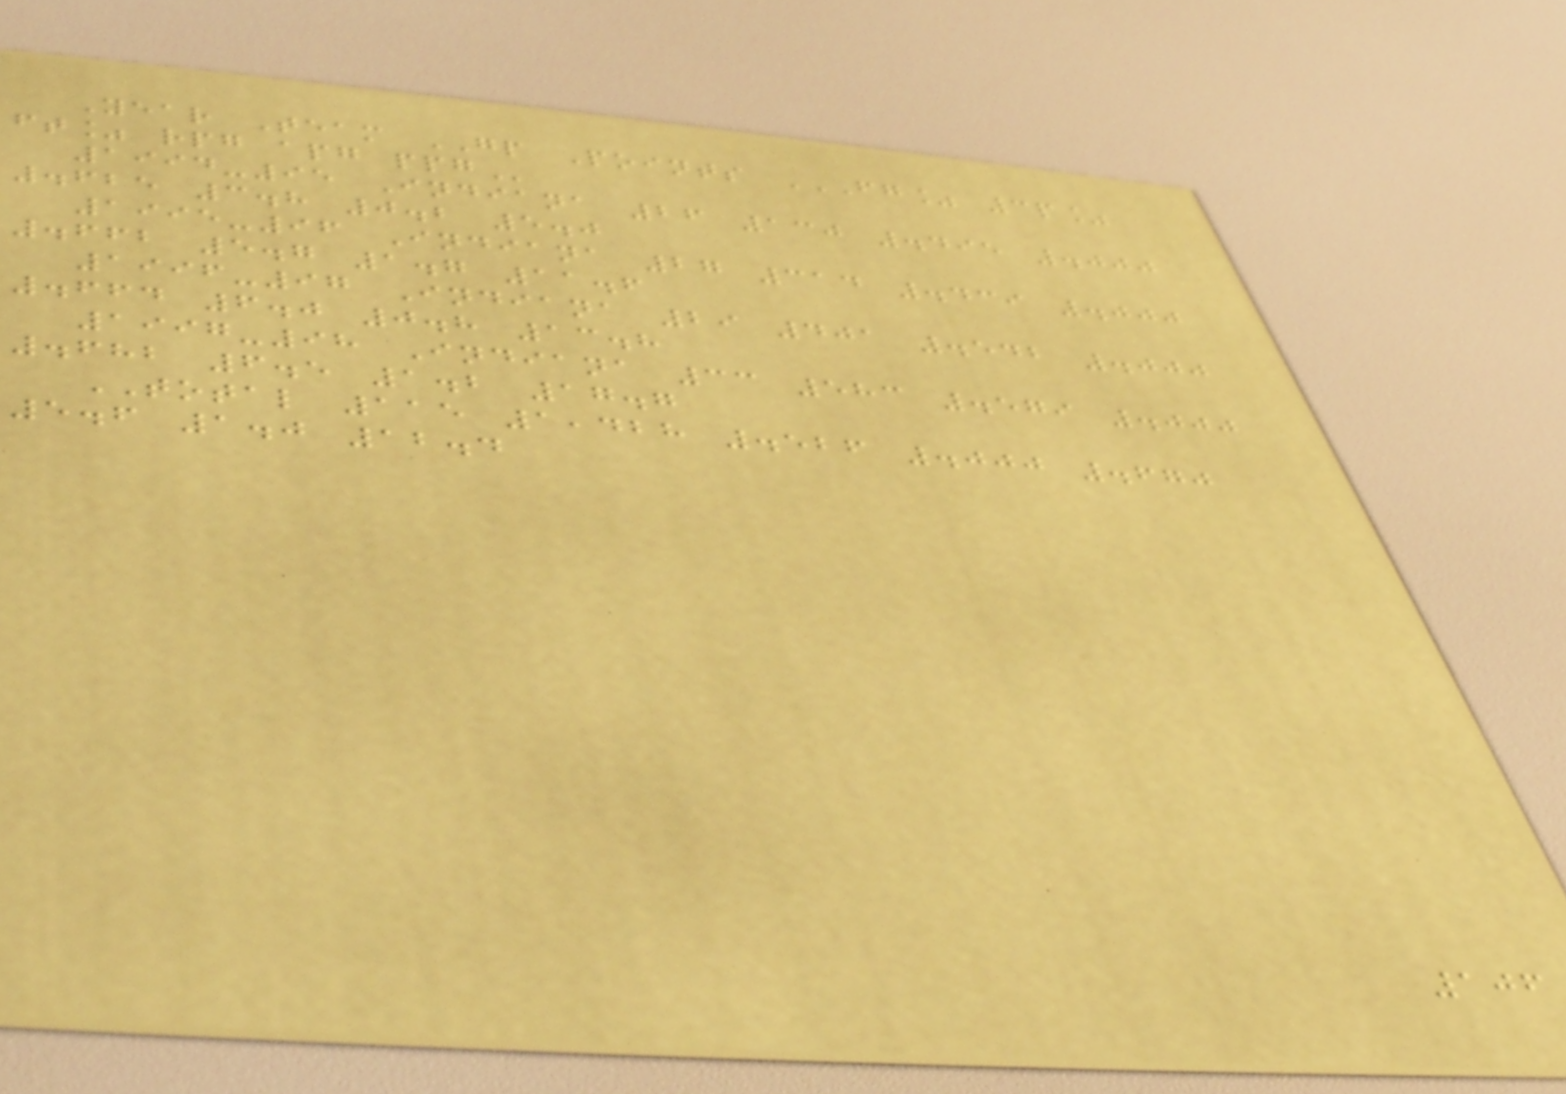Year Team GP Points FG% 3P%
FT% RPG APG PPG
1994-95 Indiana 26 130 .495 .000
.625 3.8 0.2 5.0
1995-96 Indiana 27 314 .439 .000
.662 5.7 1.7 11.6
1996-97 Indiana 29 401 .542 .000
.664 6.0 0.8 13.8
1997-98 Indiana 33 583 .579 .000
.682 6.5 1.2 17.7
TOTAL 115 1,428 .526 .000 .670
5.6 1.0 12.4
106
